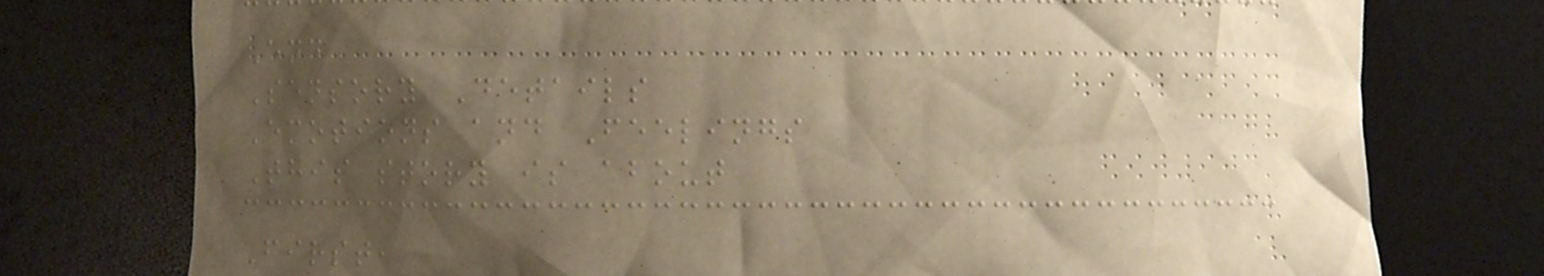End
Sensory Details
Emotions and Feelings
This story is about
First,
